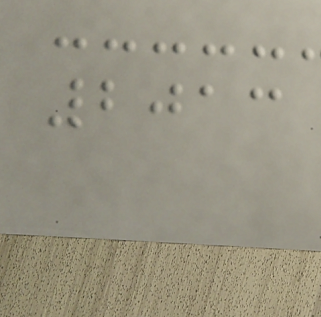2013
